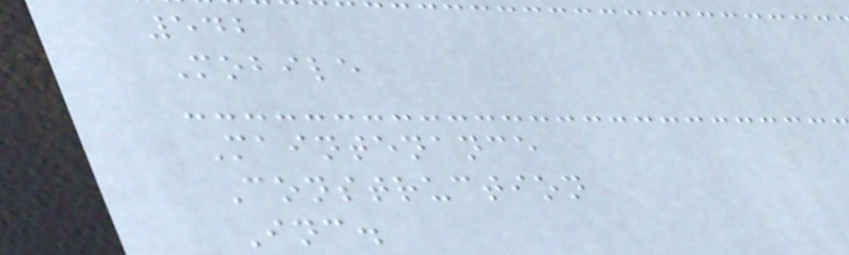542
Mobile
Maintenance
Construction
Inc.
